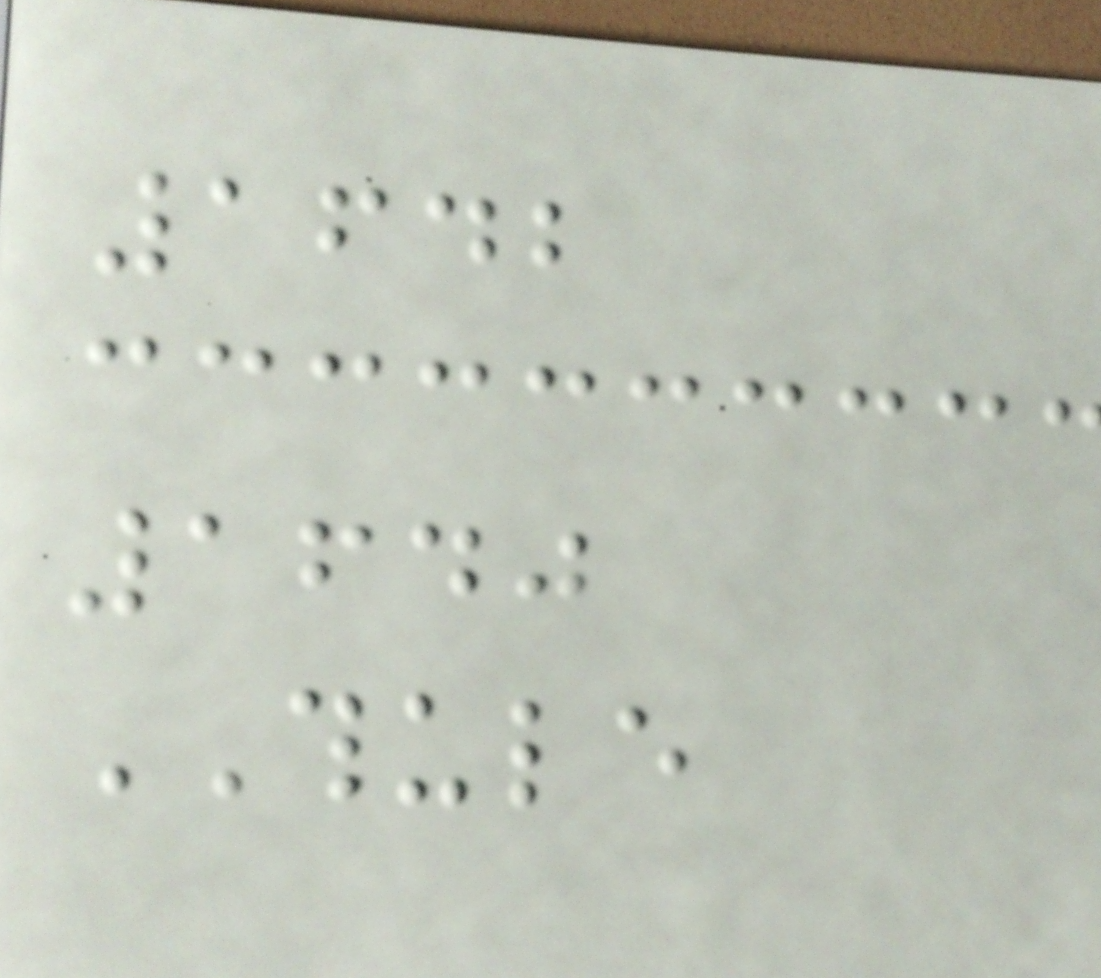1642
1640
THULE
